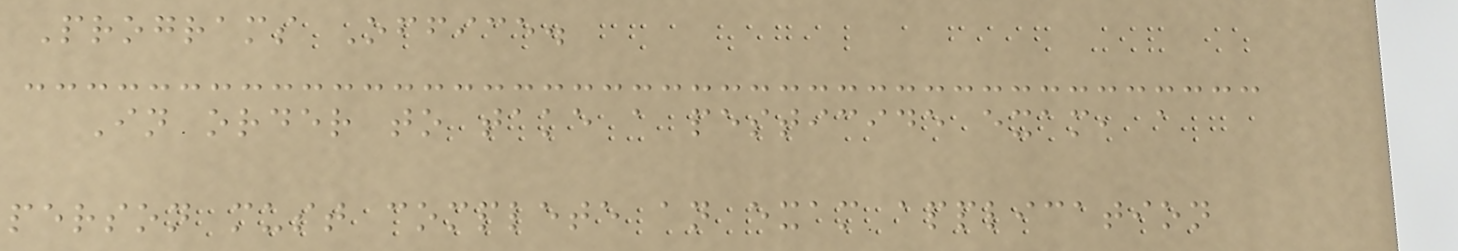Programs Office.
In order to take a pesticide exam, a
person must complete an exam application
